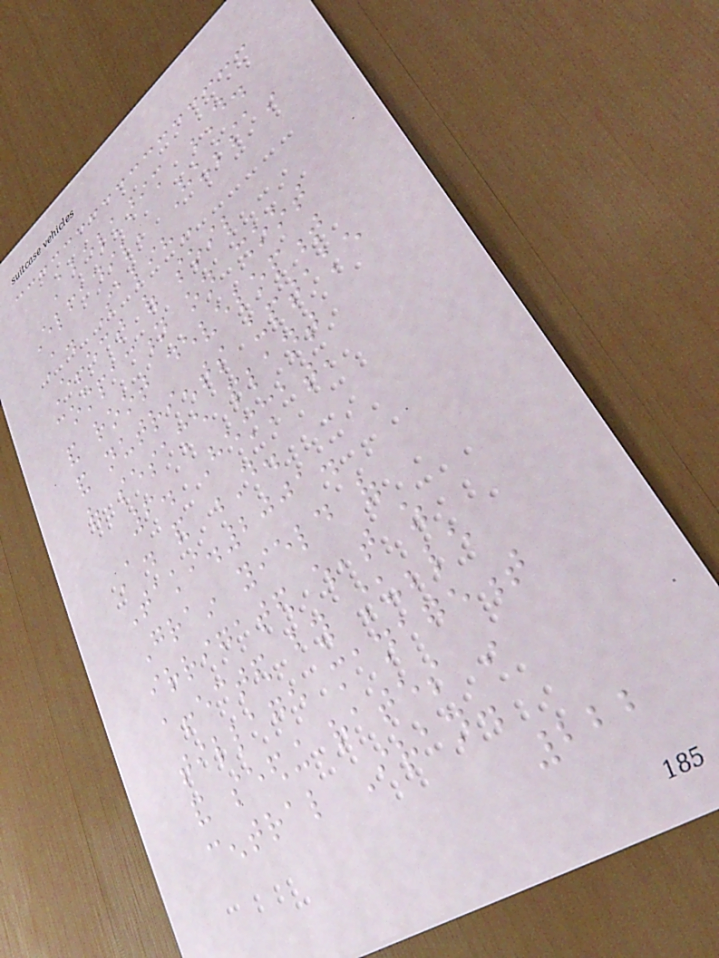Abelkarim D.
Elfadil, Hussain
A. Salih-
Effect of soil
compaction on shoot
and root development
and nutrients uptake
of sesame plant
6. Hemmat,
A. and D.
Taki.2001.
Grain yield of
irrigated wheat as
affected by stubble
tillage management
and seeding rates in
central Iran.
222
